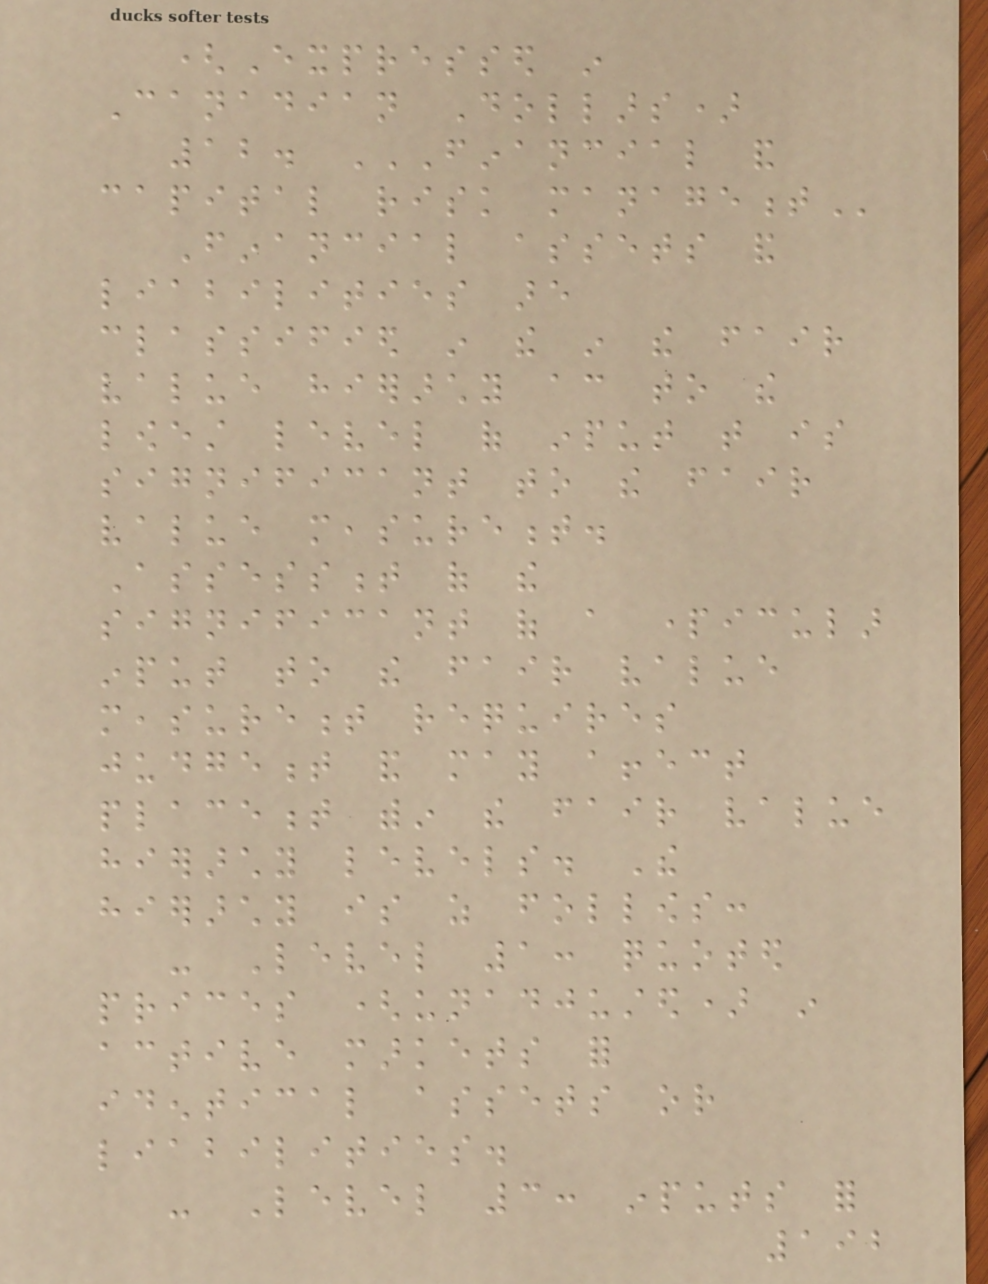(Expressed in
Canadian Dollars)
12. FINANCIAL AND
CAPITAL RISK MANAGEMENT
Financial assets and
liabilities are
classified in the in the fair
value hierarchy according to the
lowest level of input that is
significant to the fair
value measurement.
Assessment of the
significant of a particular
input to the fair value
measurement requires
judgement and may affect
placement within the fair value
hierarchy levels. The
hierarchy is as follows:
- Level 1: quoted
prices (unadjusted) in
active markets for
identical assets or
liabilities.
- Level 3: inputs for
192
